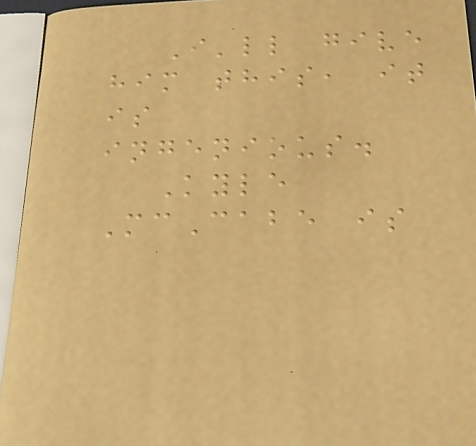I'll give
him this, it
is
ingenious.
Kyle
McCabe is
